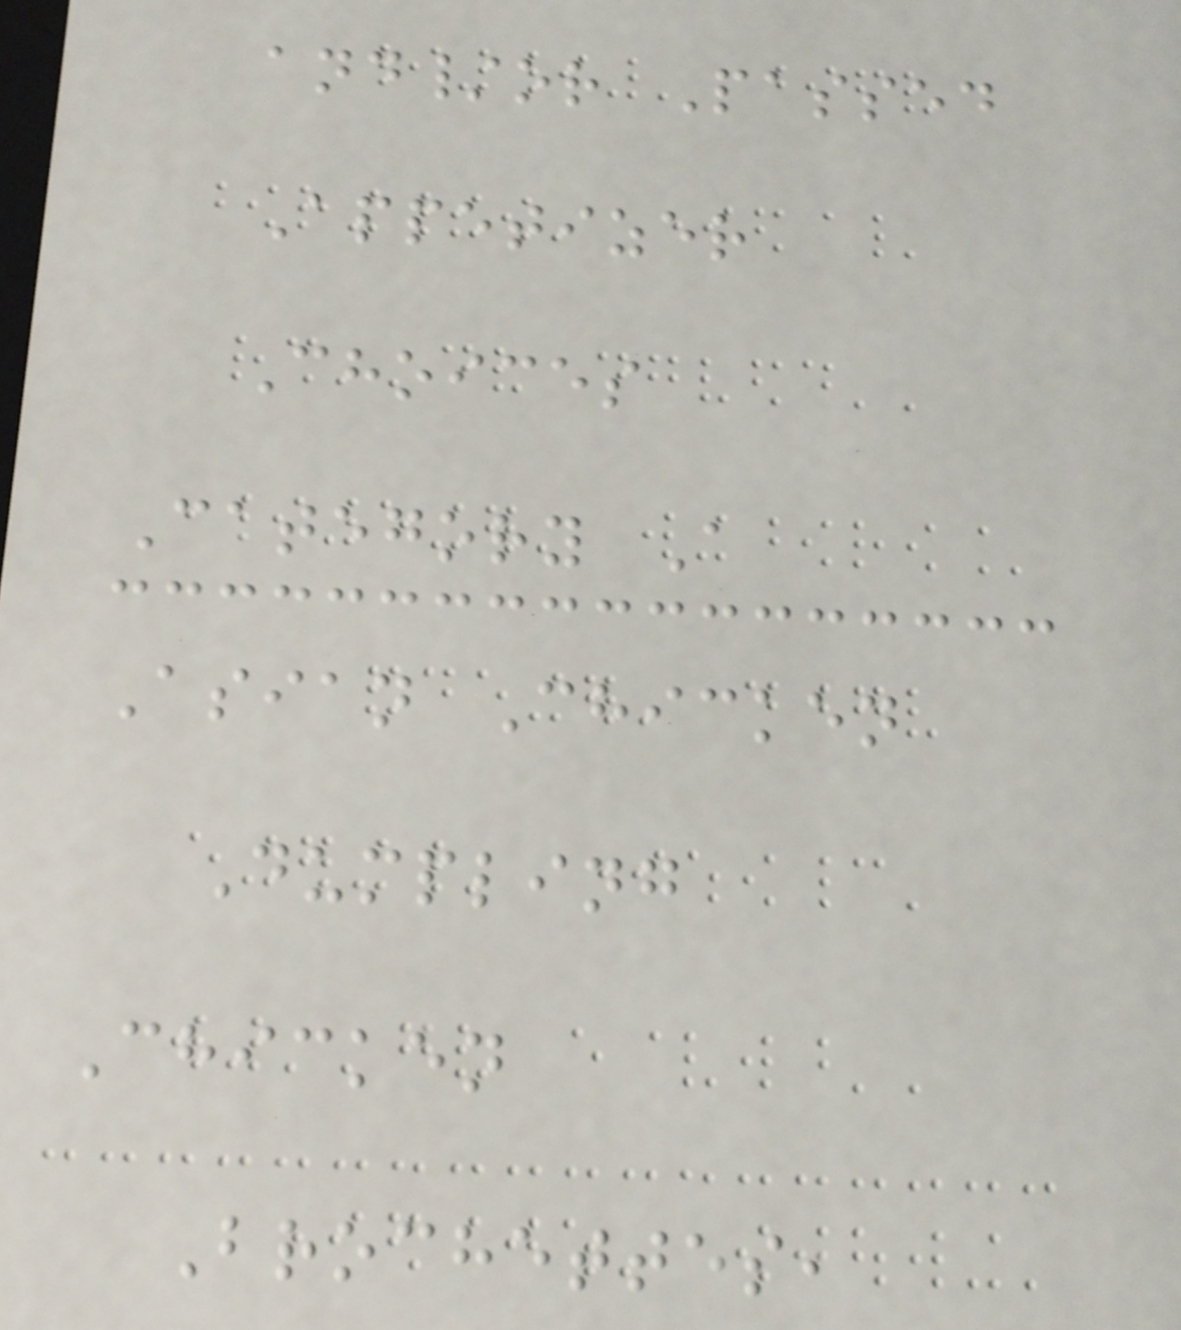and/or Passed
Appetizer
Choices
Category A
Asian Chicken
Dumpling
Chicken
Brochettes,
